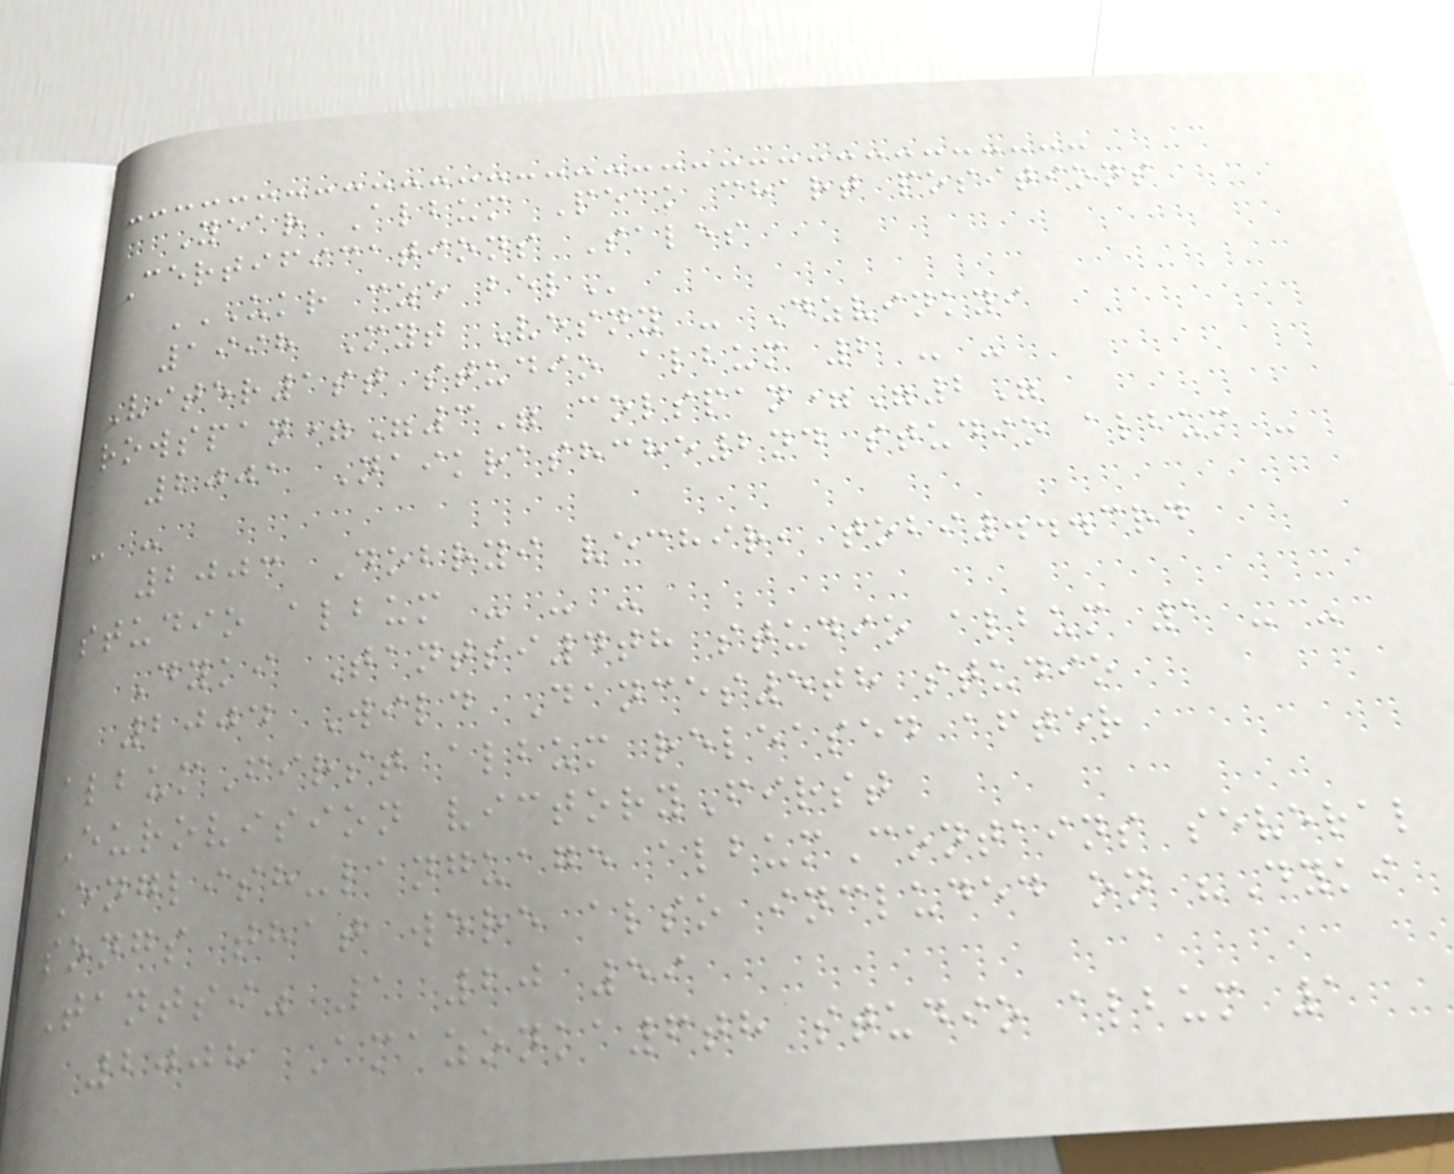Year Album Peak chart positions
Certifications Sales
UKR CZE BEL
1998 Myt Vesny - Dzvinkyi
Viter1st studio album 2 - -
rowspan="3" colspan="2"
2001 Naikrashche2nd studio album -
- -
2003 Dobryi vechir, tobi...3rd
studio album - - -
Dyki Tantsi4th studio album 1 - -
2004 Wild Dances5th studio
albumFirst album released after
Eurovision victoryFirst
English-language albumContains several
songs that were also included on "Dyki
Tantsi" 1 20 59
2008 Amazonka6th studio album 1
